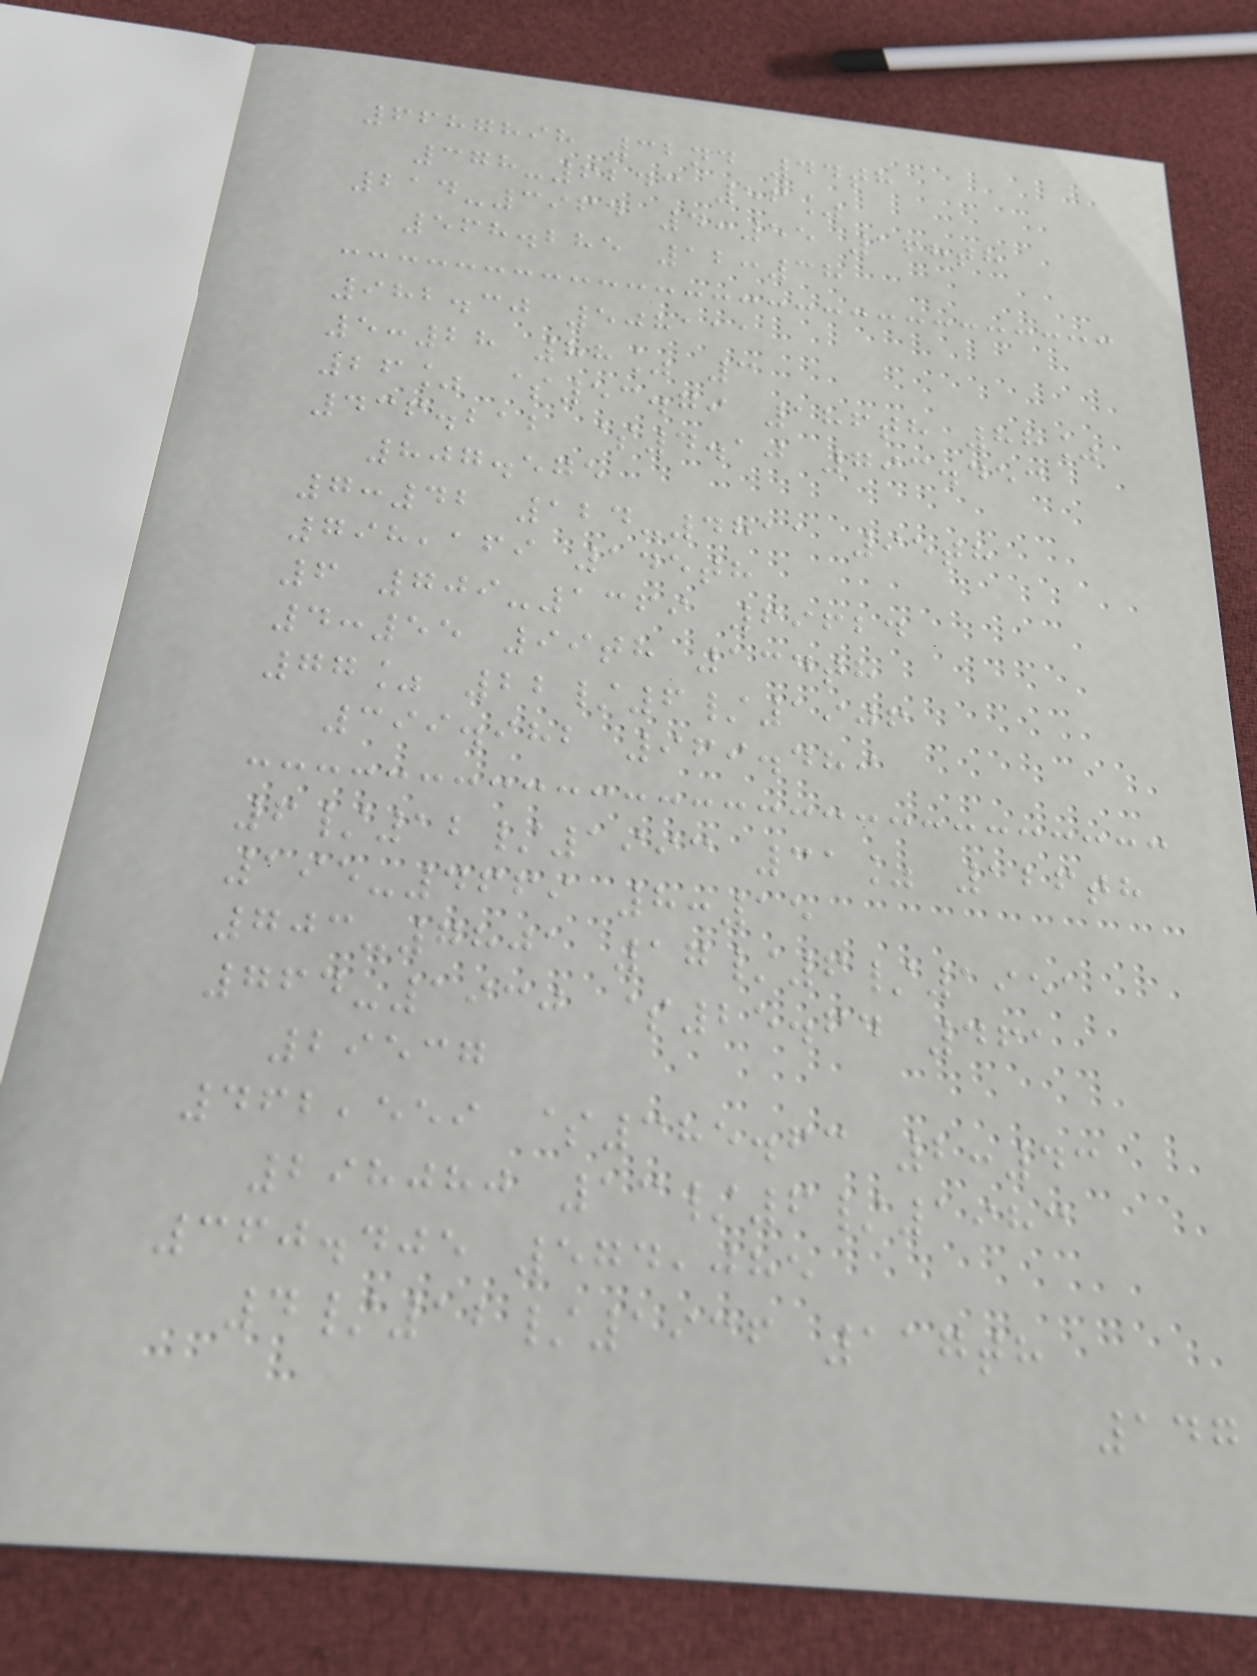6687898 32nd 44th
378-6243 56%
214-3964 4:55 168th
568.285 12:38
982.30 508111
5:28 88% 3
26% $53.79 186th 88%
436.212 $4.10 793.453
807.575
7:42 124-4811 95th
798,169 145th
6 709-1369 69624
4:55 99th 134th
77% 22/6/1906
399.982 969.489
6/12/1993 31% 126th
195-4669 8:15
703-7801 17/6/1951
764-1930 $25.64 461
29537
462,559 $385.63 2:43
298080 13/6/1983
360.405 574,085
4/12/1936 117th
147
